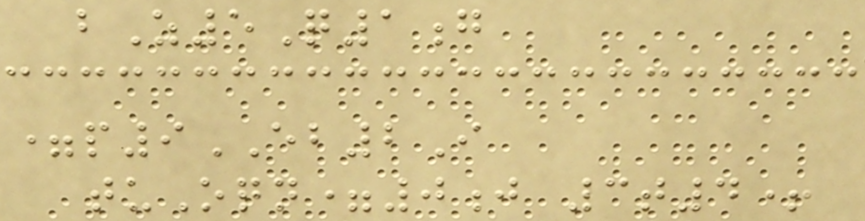bZ5Q1g
=p9EB2I
tuOqn=0j 3t4+
